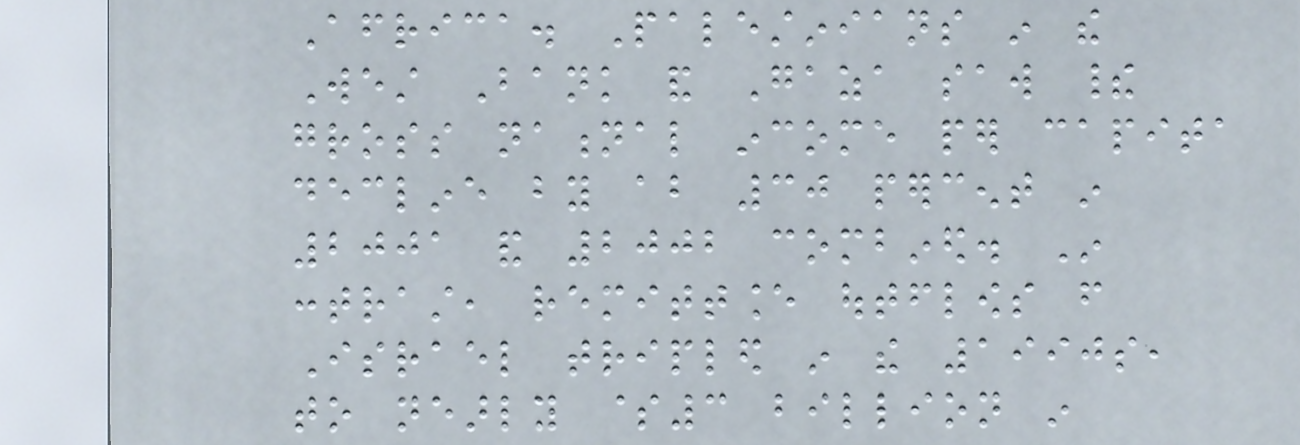Africa. Palestinians in the
West Bank and Gaza saw their
gross national income per capita
decline by about 30 percent in
2001 and 2002 combined. In
contrast, remittance outflows from
Israel tripled in the 1990s,
to nearly $3 billion in
